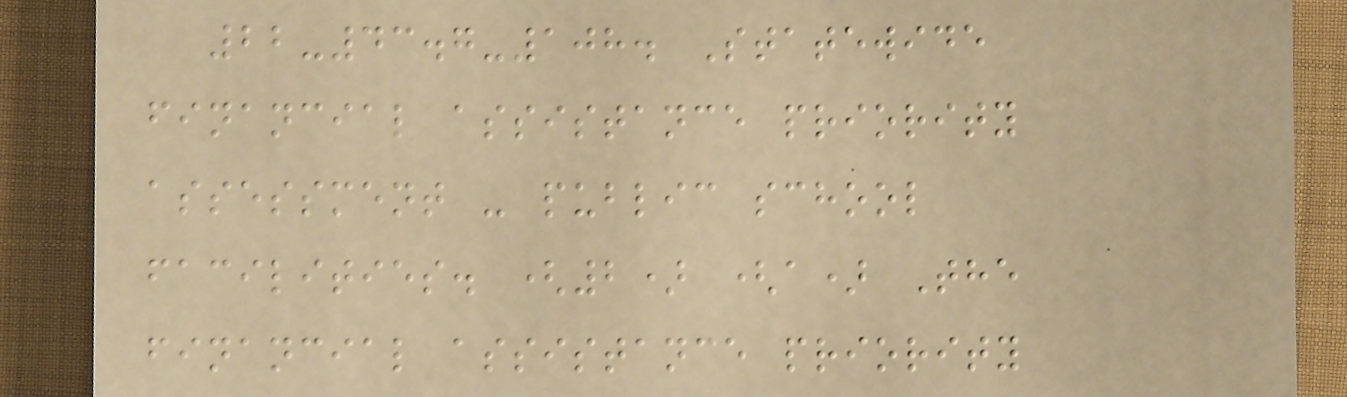22-43.7-108. Statewide
financial assistance priority
assessment - public school
facilities. (2) (a) The
financial assistance priority
